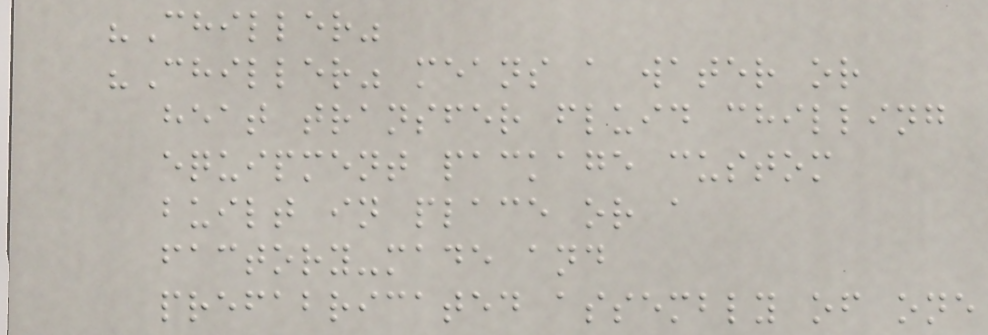"Chiller"
"Chiller" means a water or
heat transfer fluid chilling
equipment package custom
built in place or a
factory-made and
prefabricated assembly of one
